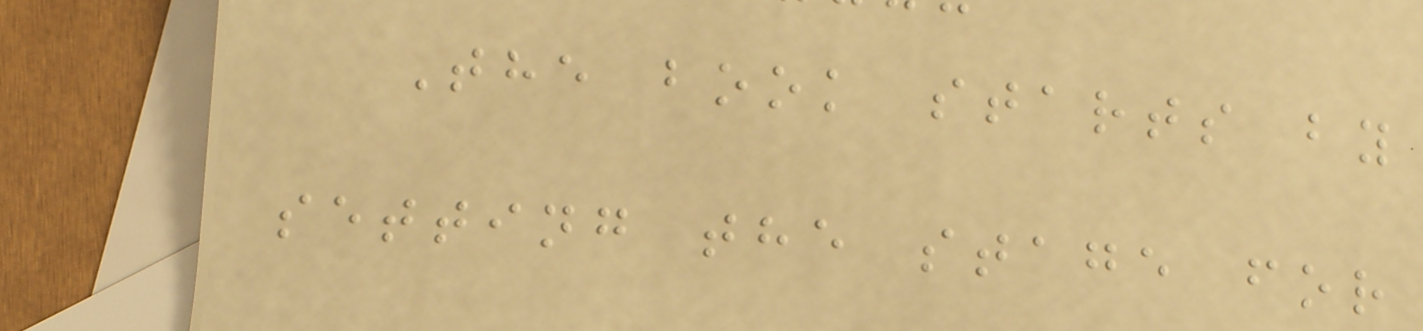The book starts by
setting the stage for
